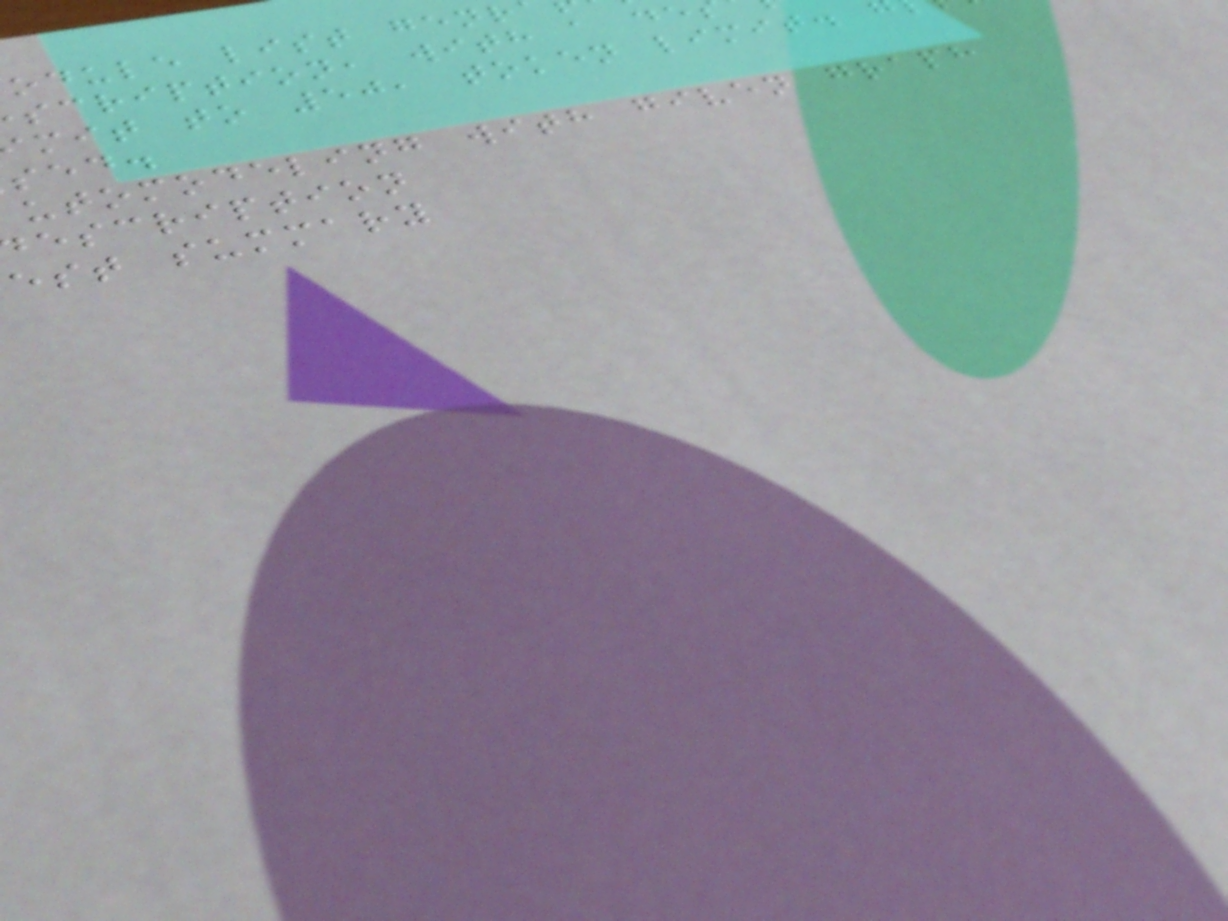odule list genr
scription, with a de
mit to 50, token limit.
sed.
utomodeling with given graph
escription
est summary
